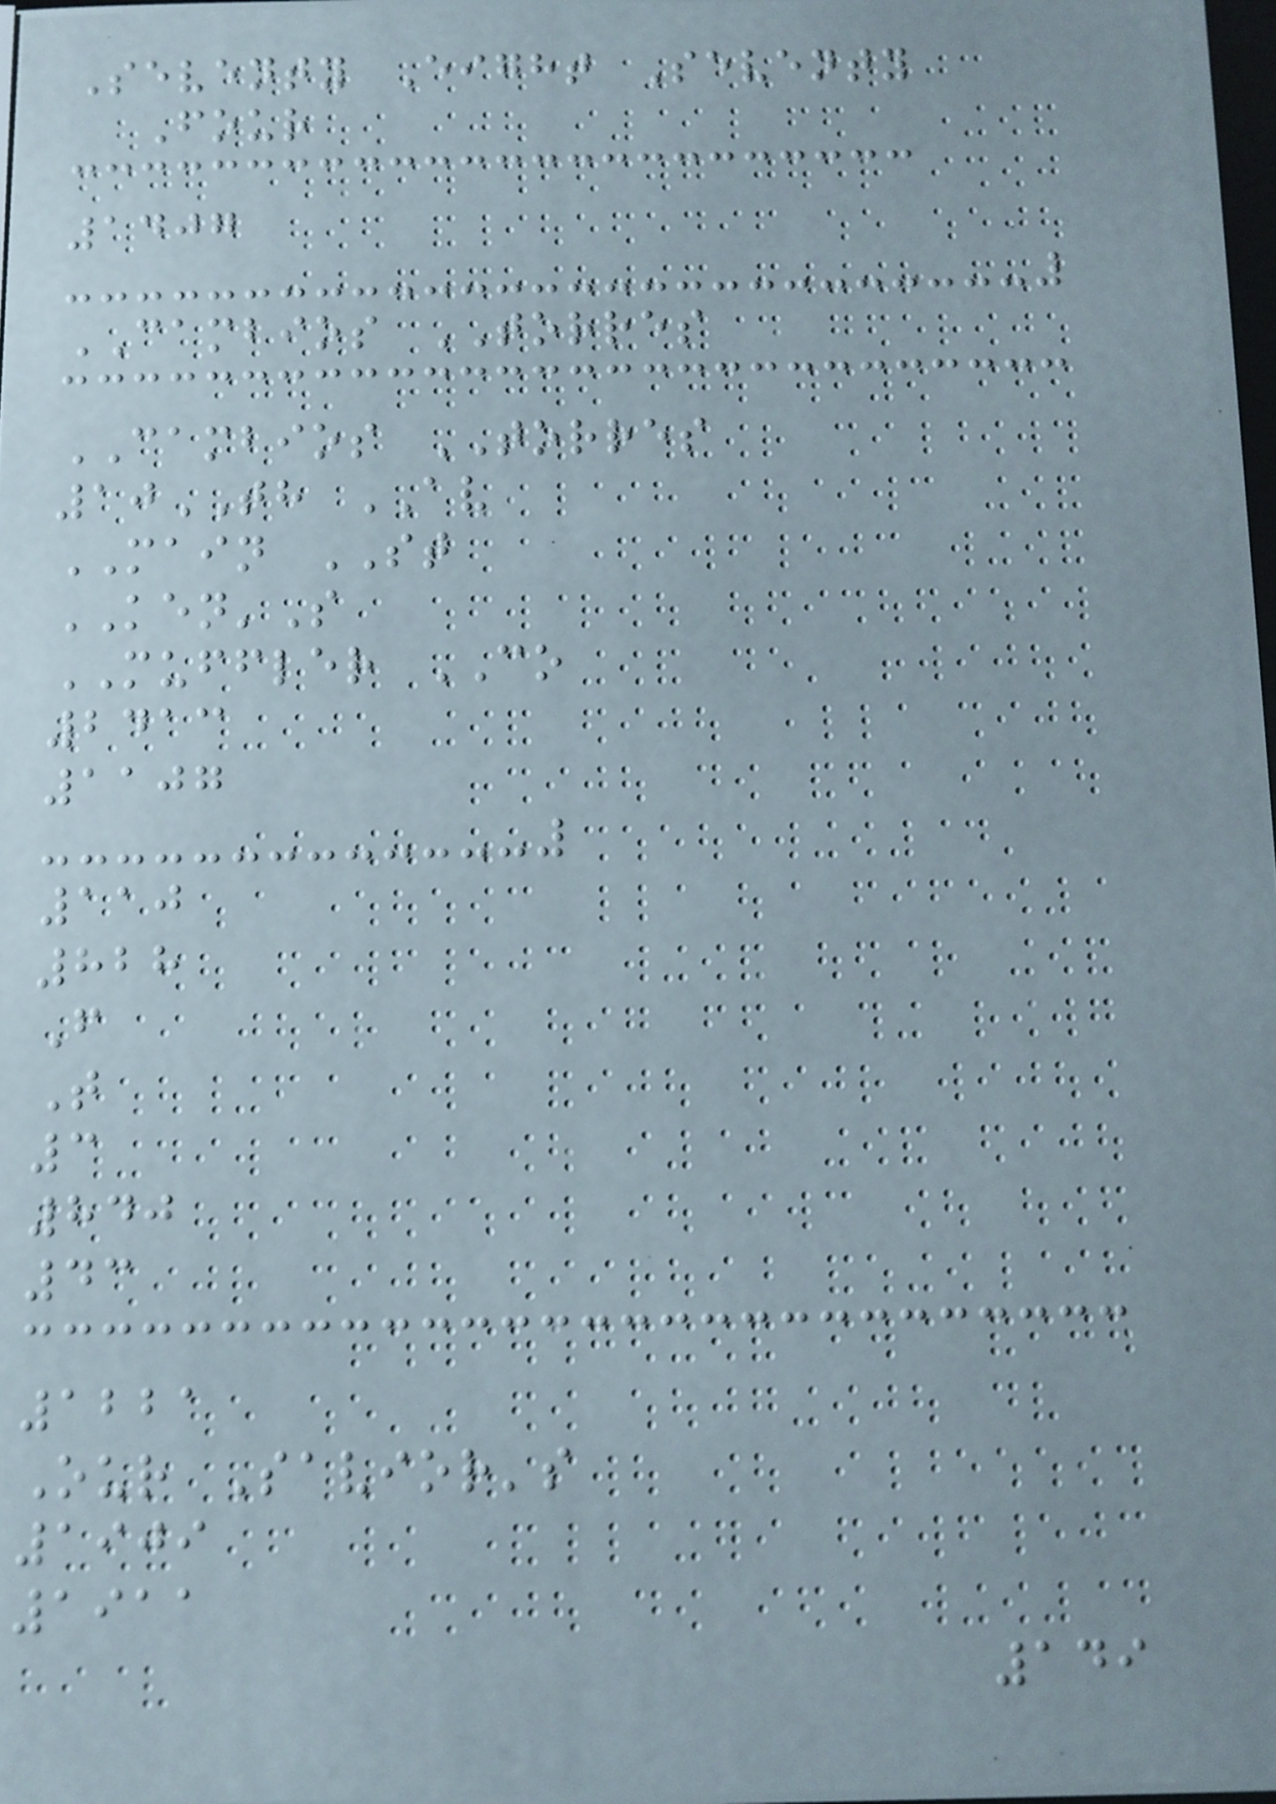Seventy Eight Seventy
Four
1407
CAMBIOS TORRES
CAMBIOS TORRES
10TH AV
MAIN ST
KEN'S
MUFFLER CO
2413
1107
110
828
F
T
3
840
43
1221
Our Savior's
1909
1911
149
